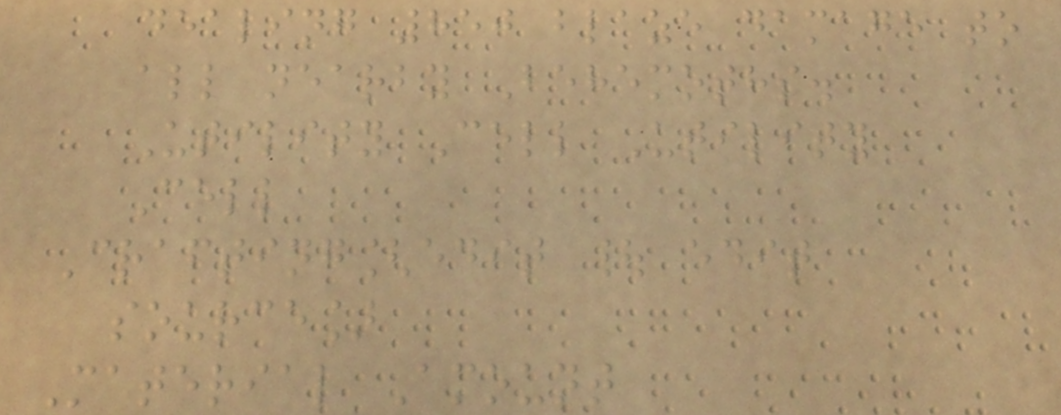dealing 850 blaze damage to
all nearby Behemoths.
Utility Cell Utility
Cell
Crafting[edit | edit
source]
Material Amount
